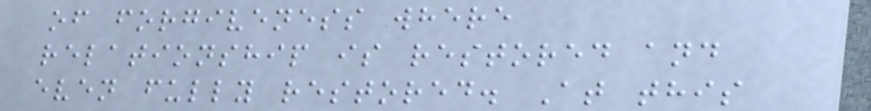of forgiveness where
relationship is restored and
even fully restored. At this
